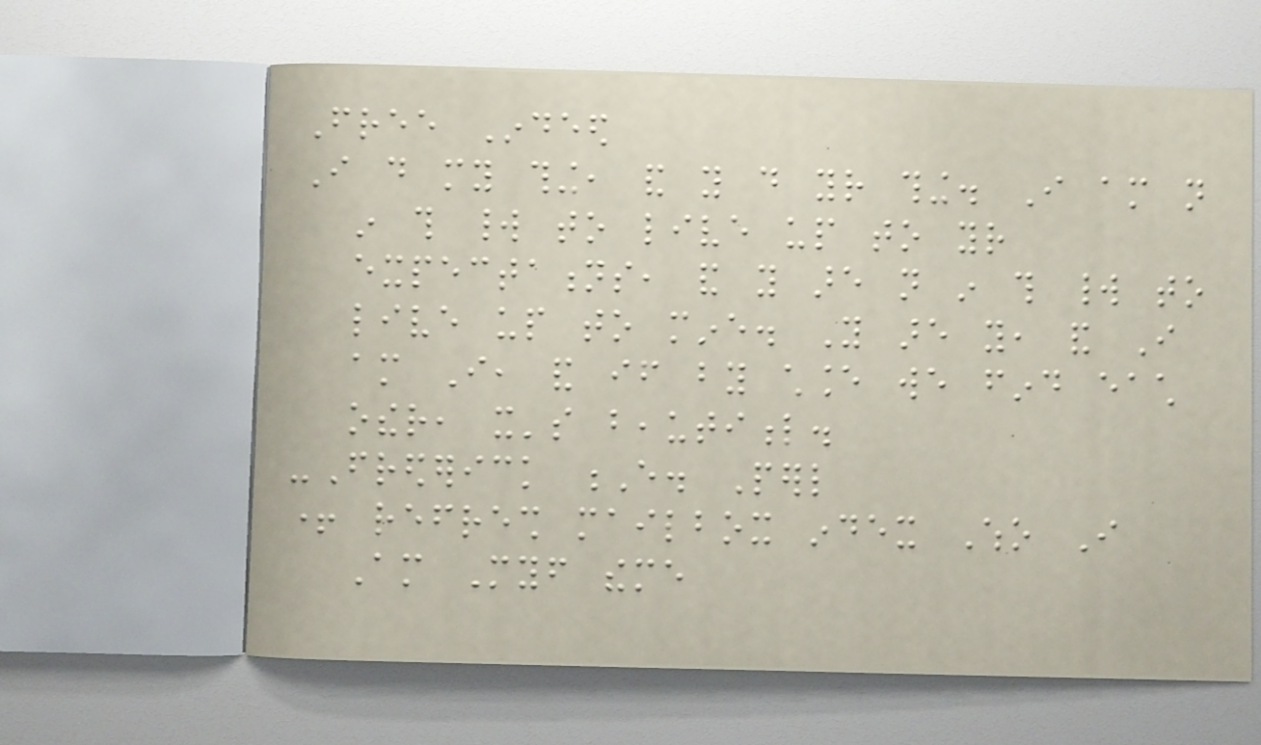Free Indeed
I do my thing, and you do your thing. I am not
in this world to live up to your
expectations, and you are not in this world to
live up to mine. You are you, and I
am I, and if by chance we find each
other, it's beautiful.
-Frederick E. Perl
+ refresh mailbox index Who I
Am Myself theme
